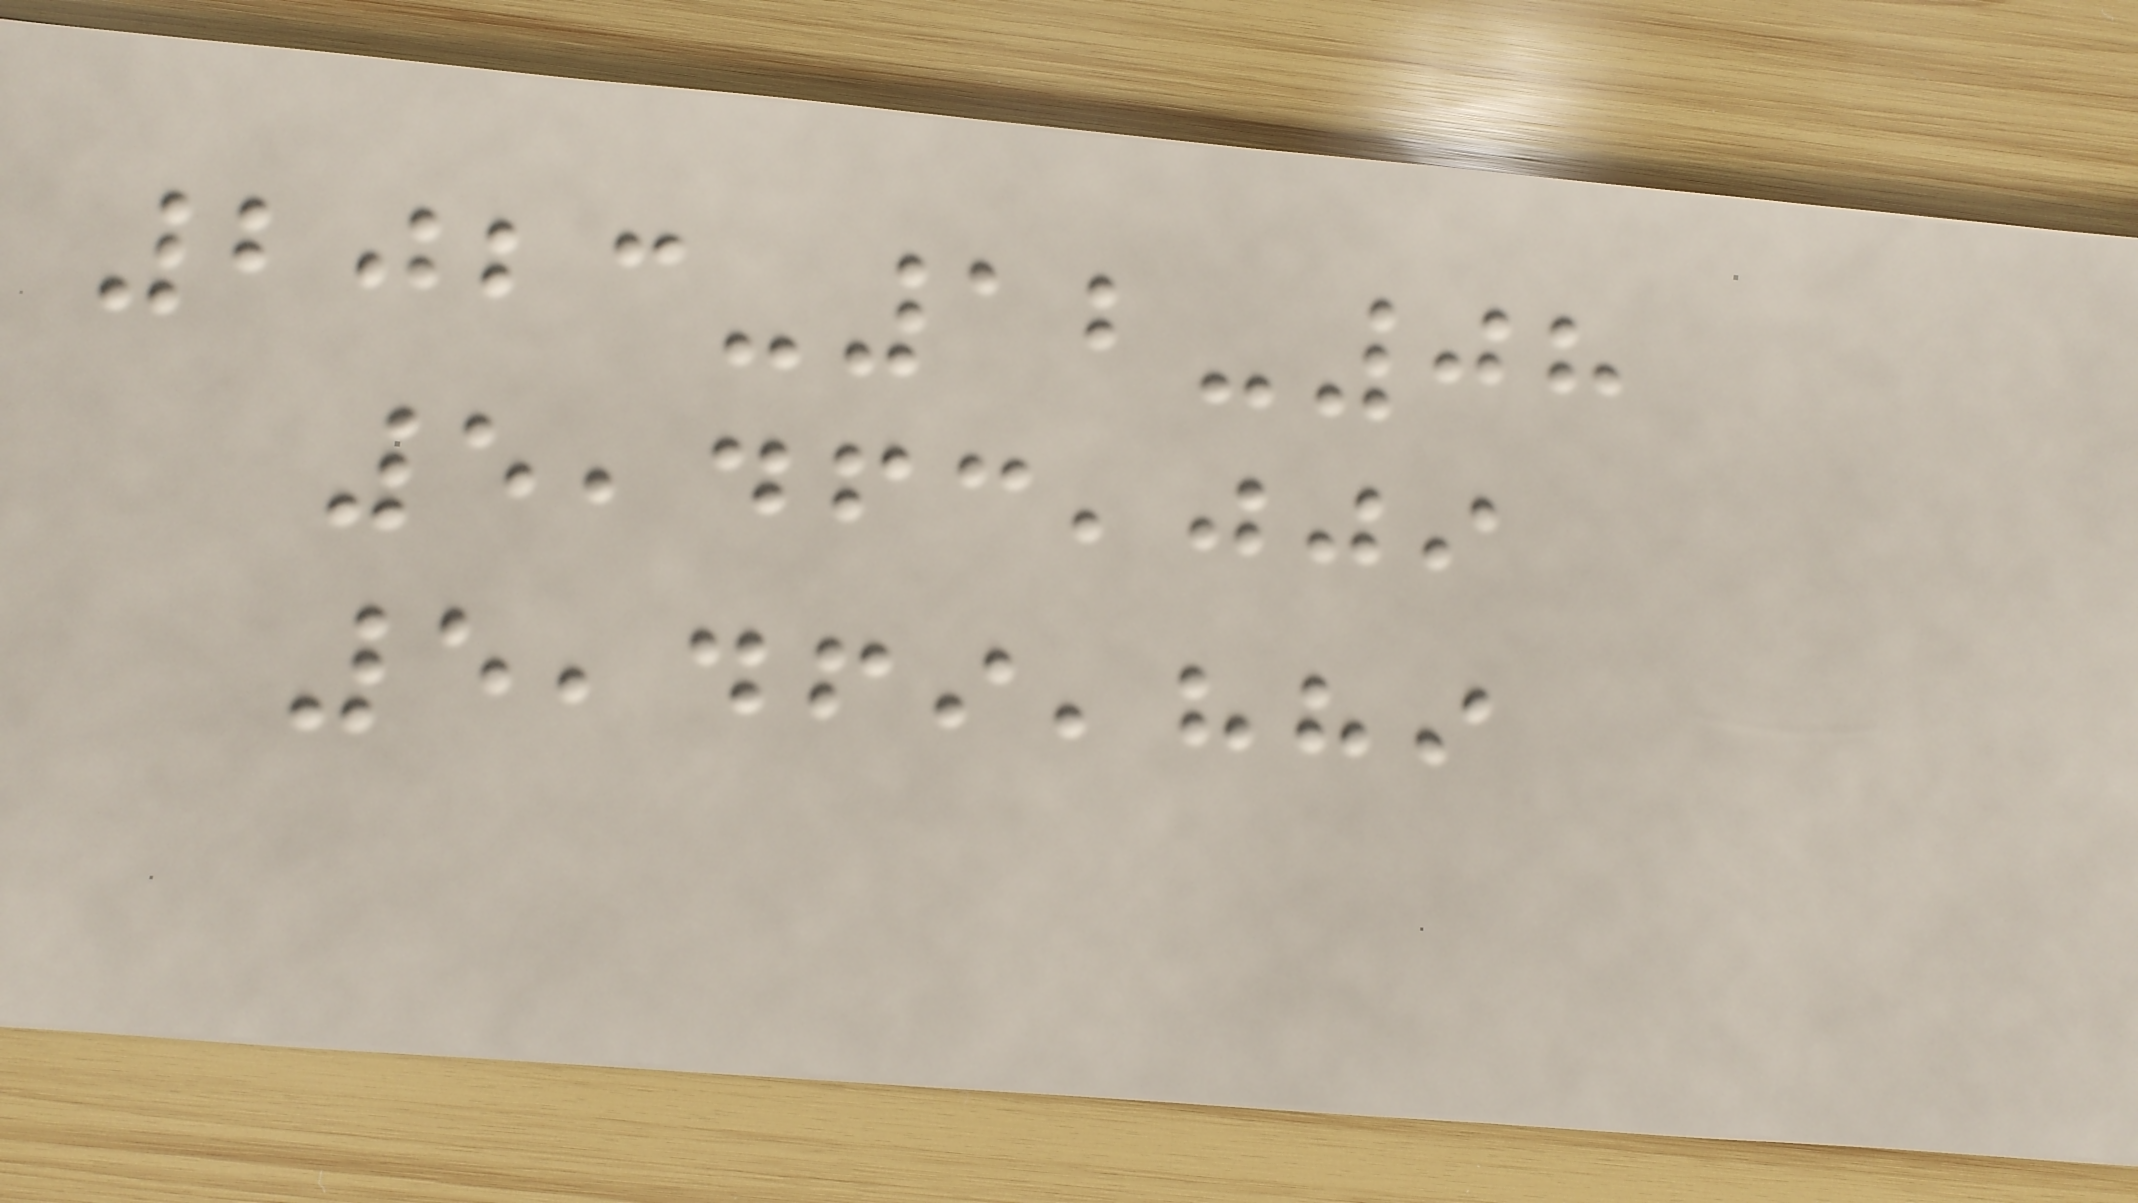2023-12-08
5,463,009
5,469,889
